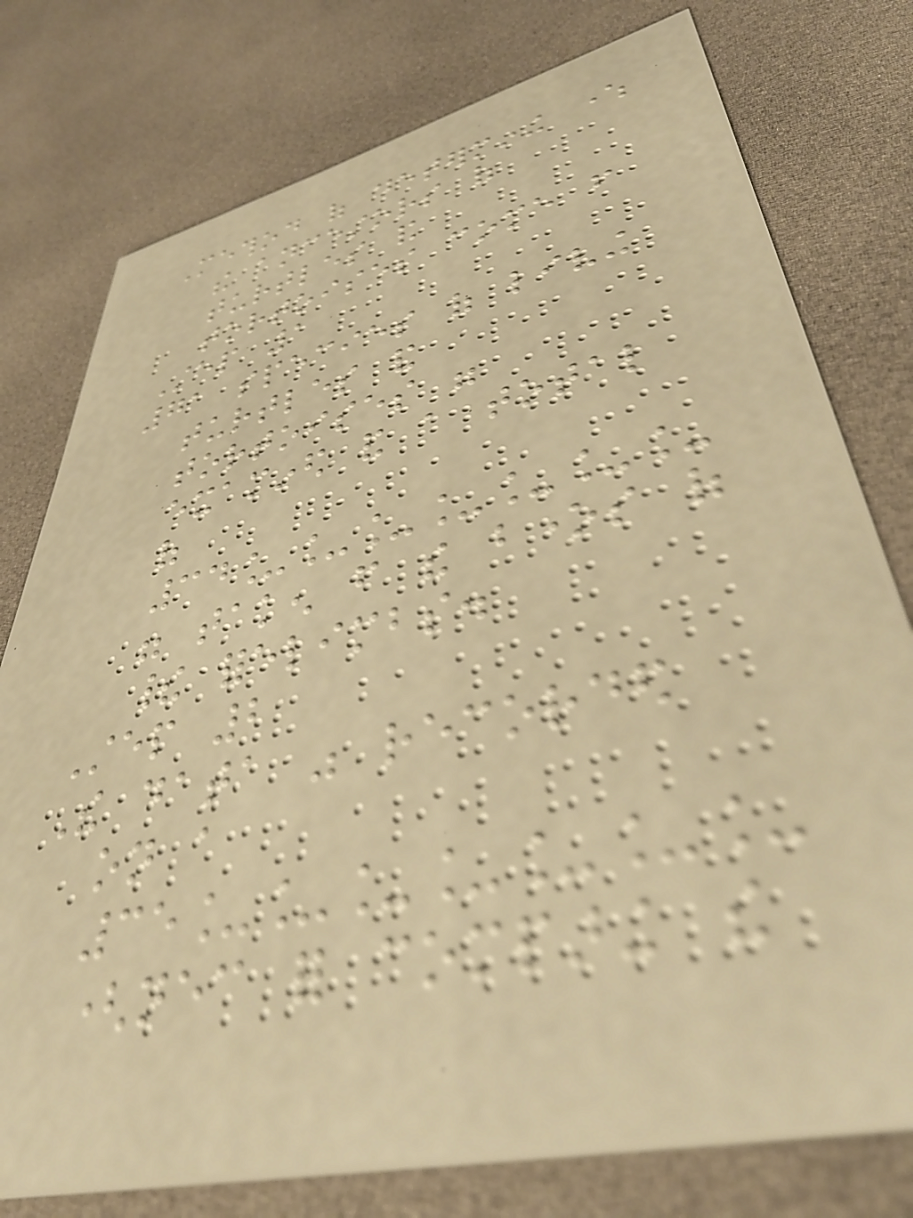Method of determining where
the ancestors of
turtles and
tortoises come from
Step 1
71 species of living
turtles and
tortoises were
examined and a total
of
34_______
were taken from the bones of
their forelimbs.
Step 2
The data was recorded
on a
35_______
(necessary for comparing the
